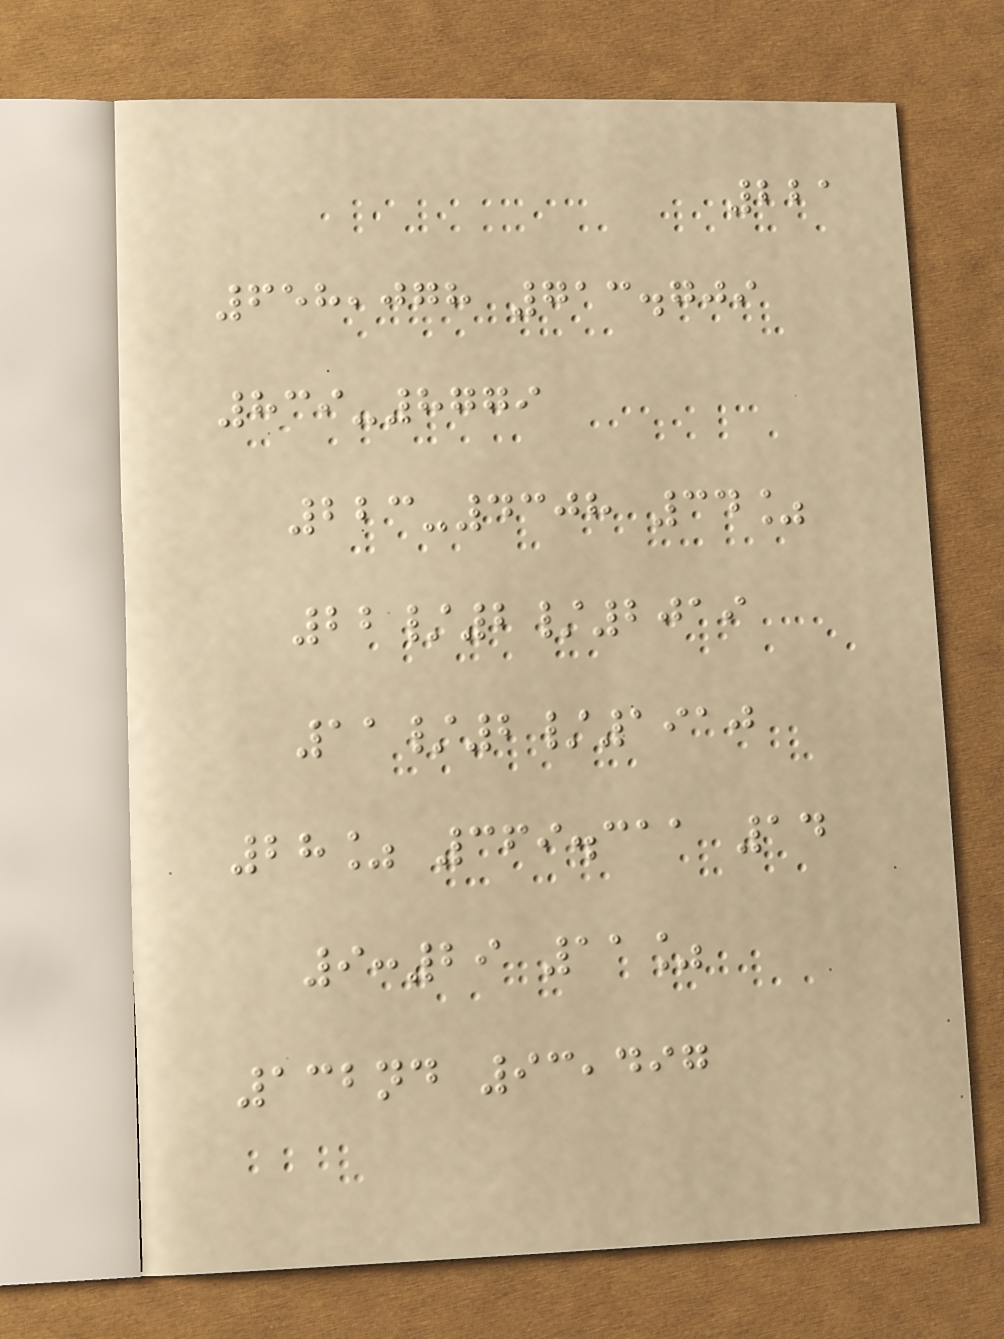221
658,078 713.709
839-8779
223-4308 34%
22/2/2019
11/2/1910
28% 369.311 14
9:29 11%
132nd 93,497
